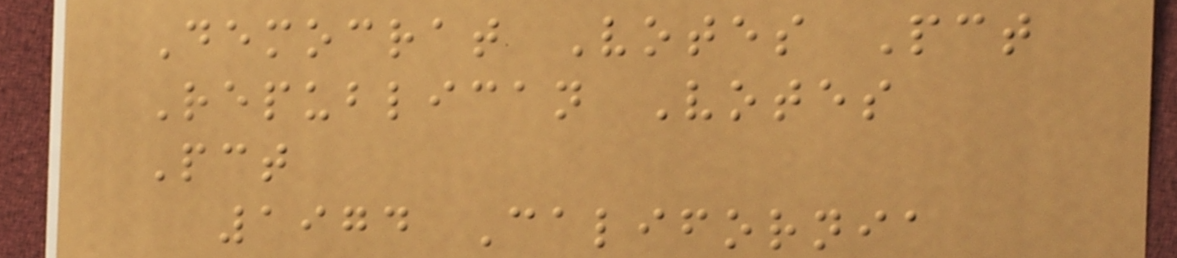Democrat Votes Pct
Republican Votes
Pct
1974 California
